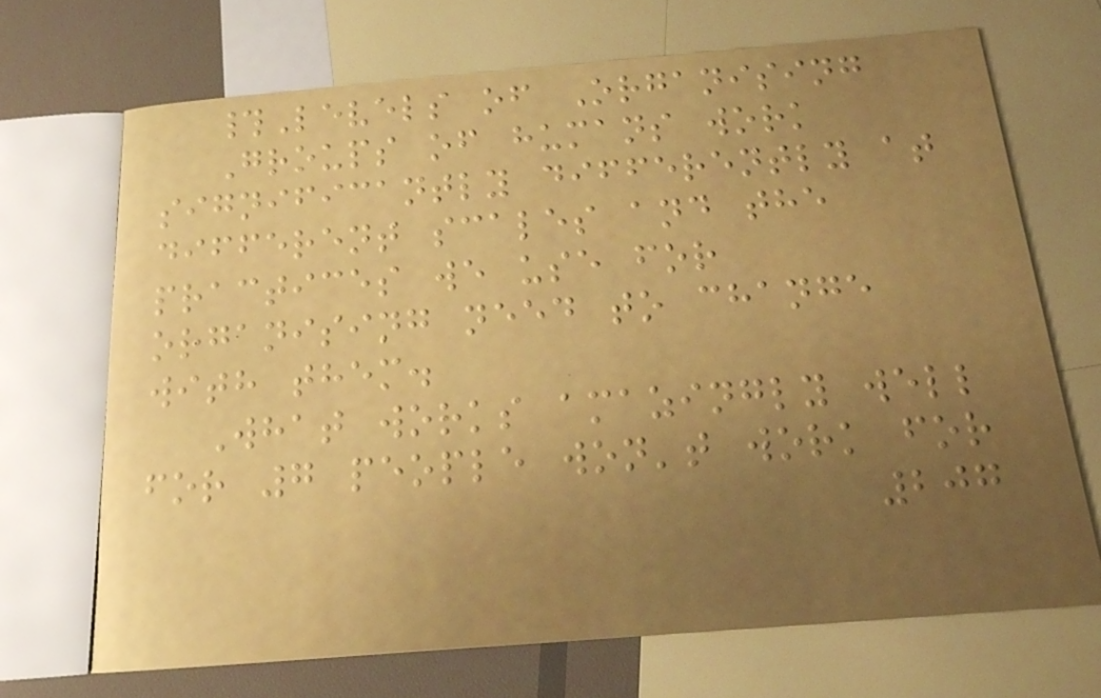#Levels of Organising
Groups of humans work
significantly differently at
different scales and the
practices we use for
organising need to change
with them.
What works amazingly well
for 7 people won't work for
207
